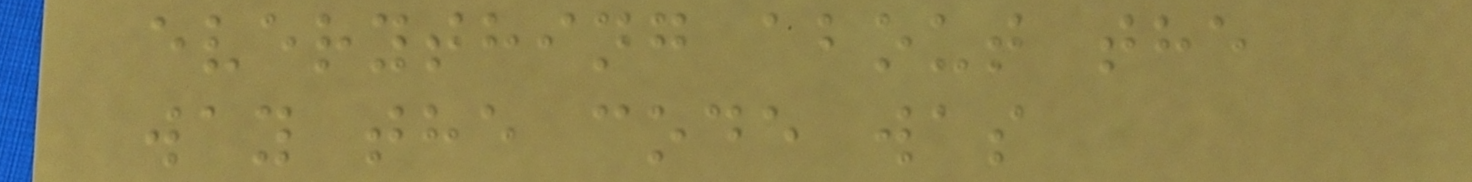everything about the
way the code was
